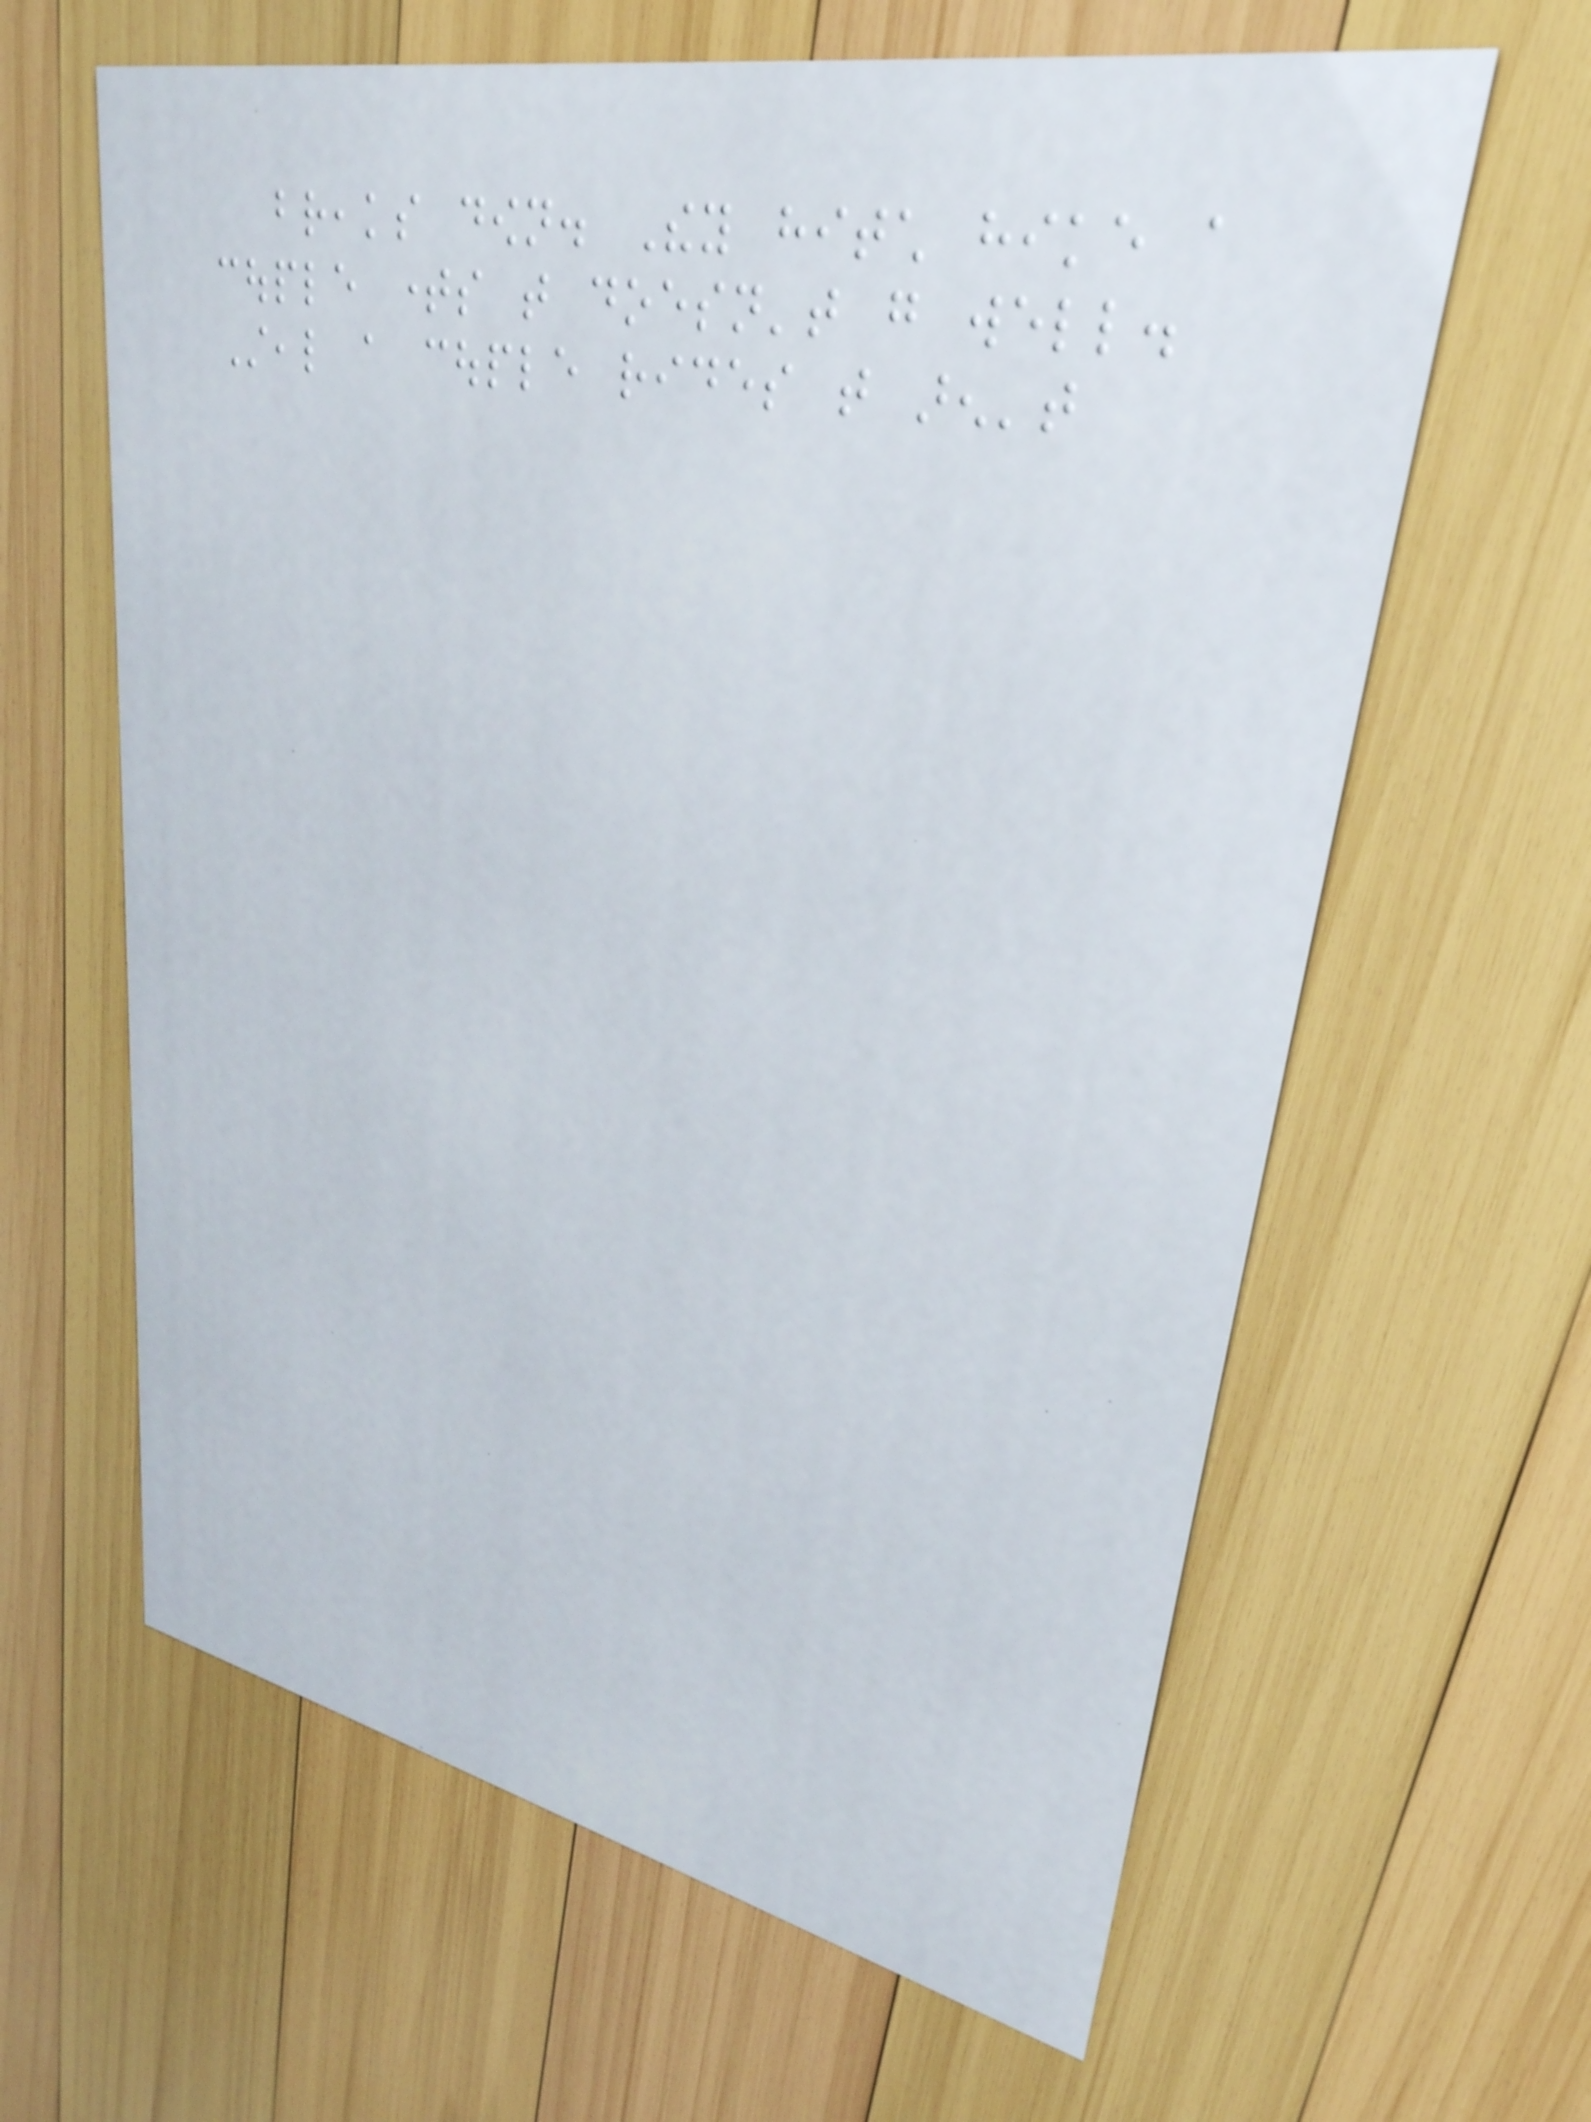breaks down. They hitch hike a
couple times that doesn't go well.
Steal a couple rides that aren't
